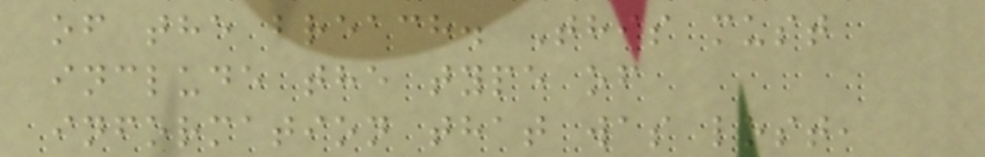of the breach. This must
include the type of
information that was lost,
